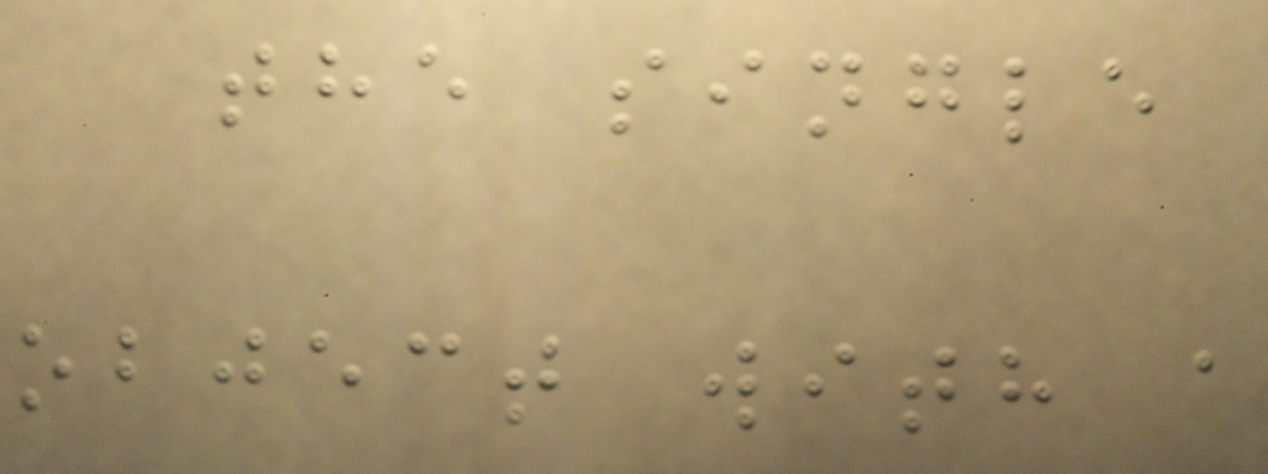the single
object with a
